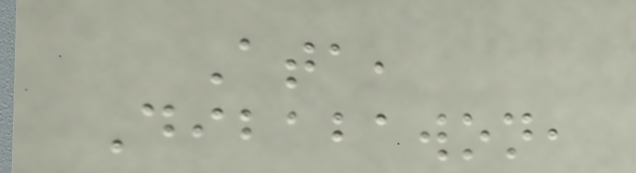Ata,
Dibabawon,
